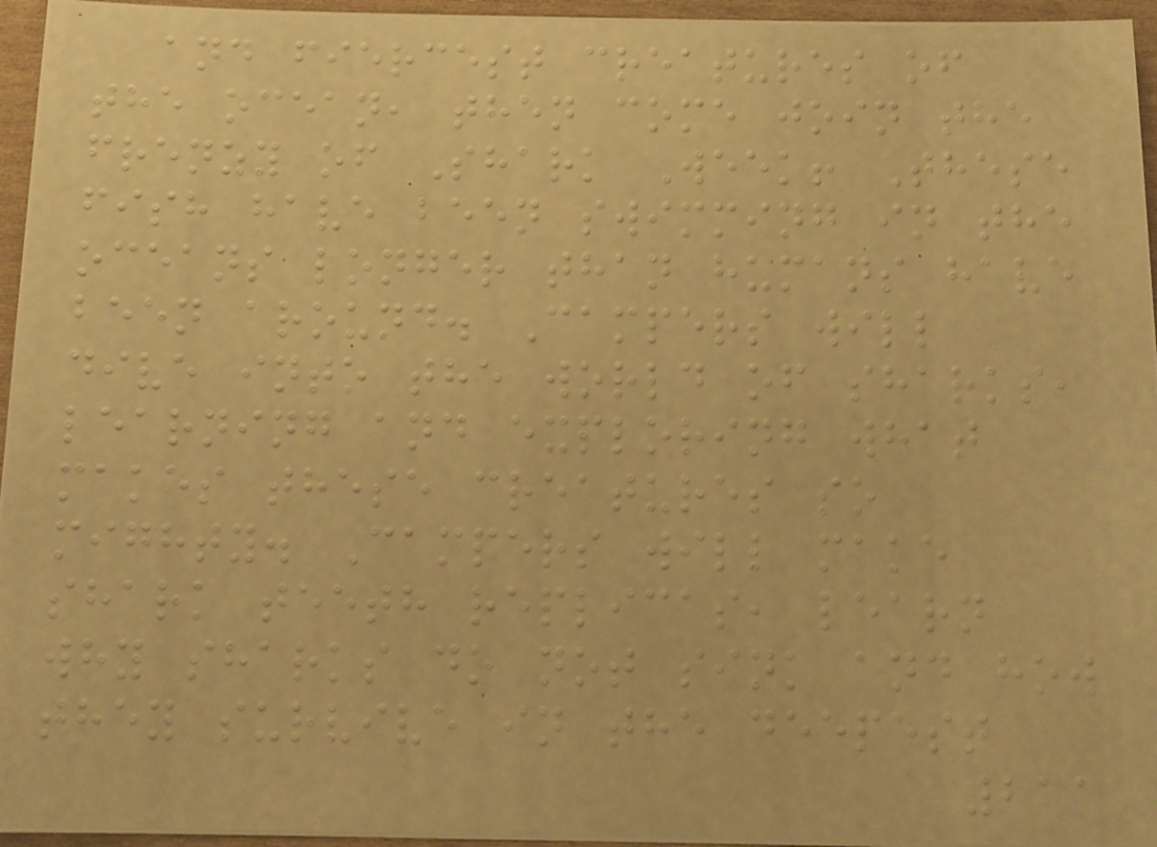and fiercest creatures of
the ocean, then come join the
frenzy of Shark Week! These
fish have been swimming in the
oceans longer than humans have
been around. Campers will
dive into the world of sharks,
learning and exploring what
makes these creatures so
mighty. Campers will make
shark teeth replicas, learn
why sharks do not sink and how
they survive in the deepest
211
